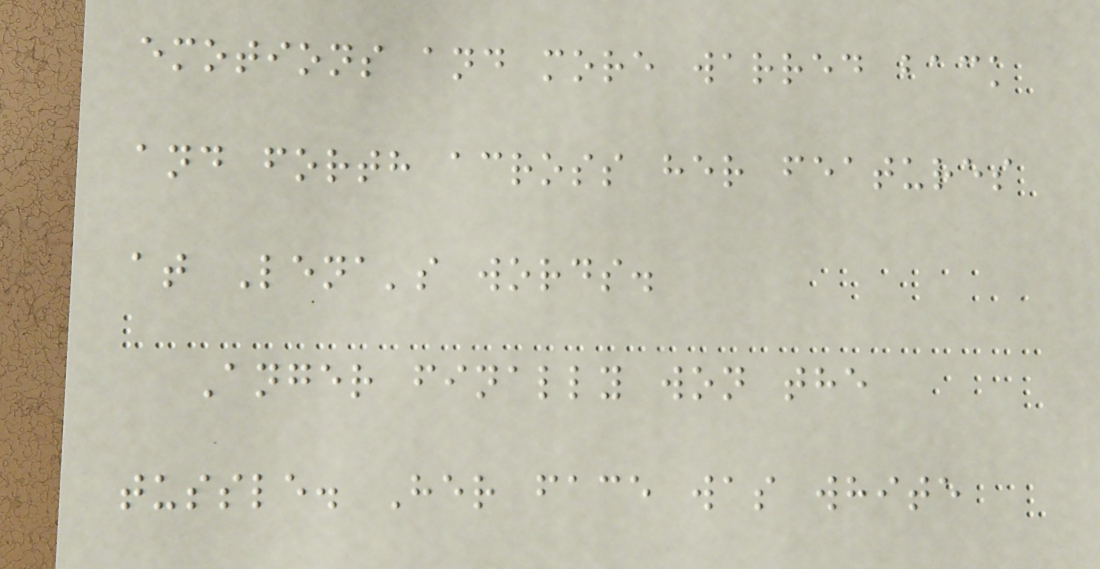emotions and more warred back
and forth across her features
at Lena's words.
Anger finally won the
tussle. Her face was white
